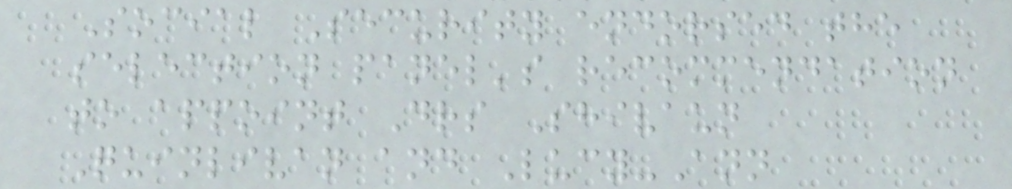Social Security endorsed the
selection panel's recommendation
to appoint Drs Shivaun
Quinlivan and Lucy-Ann
